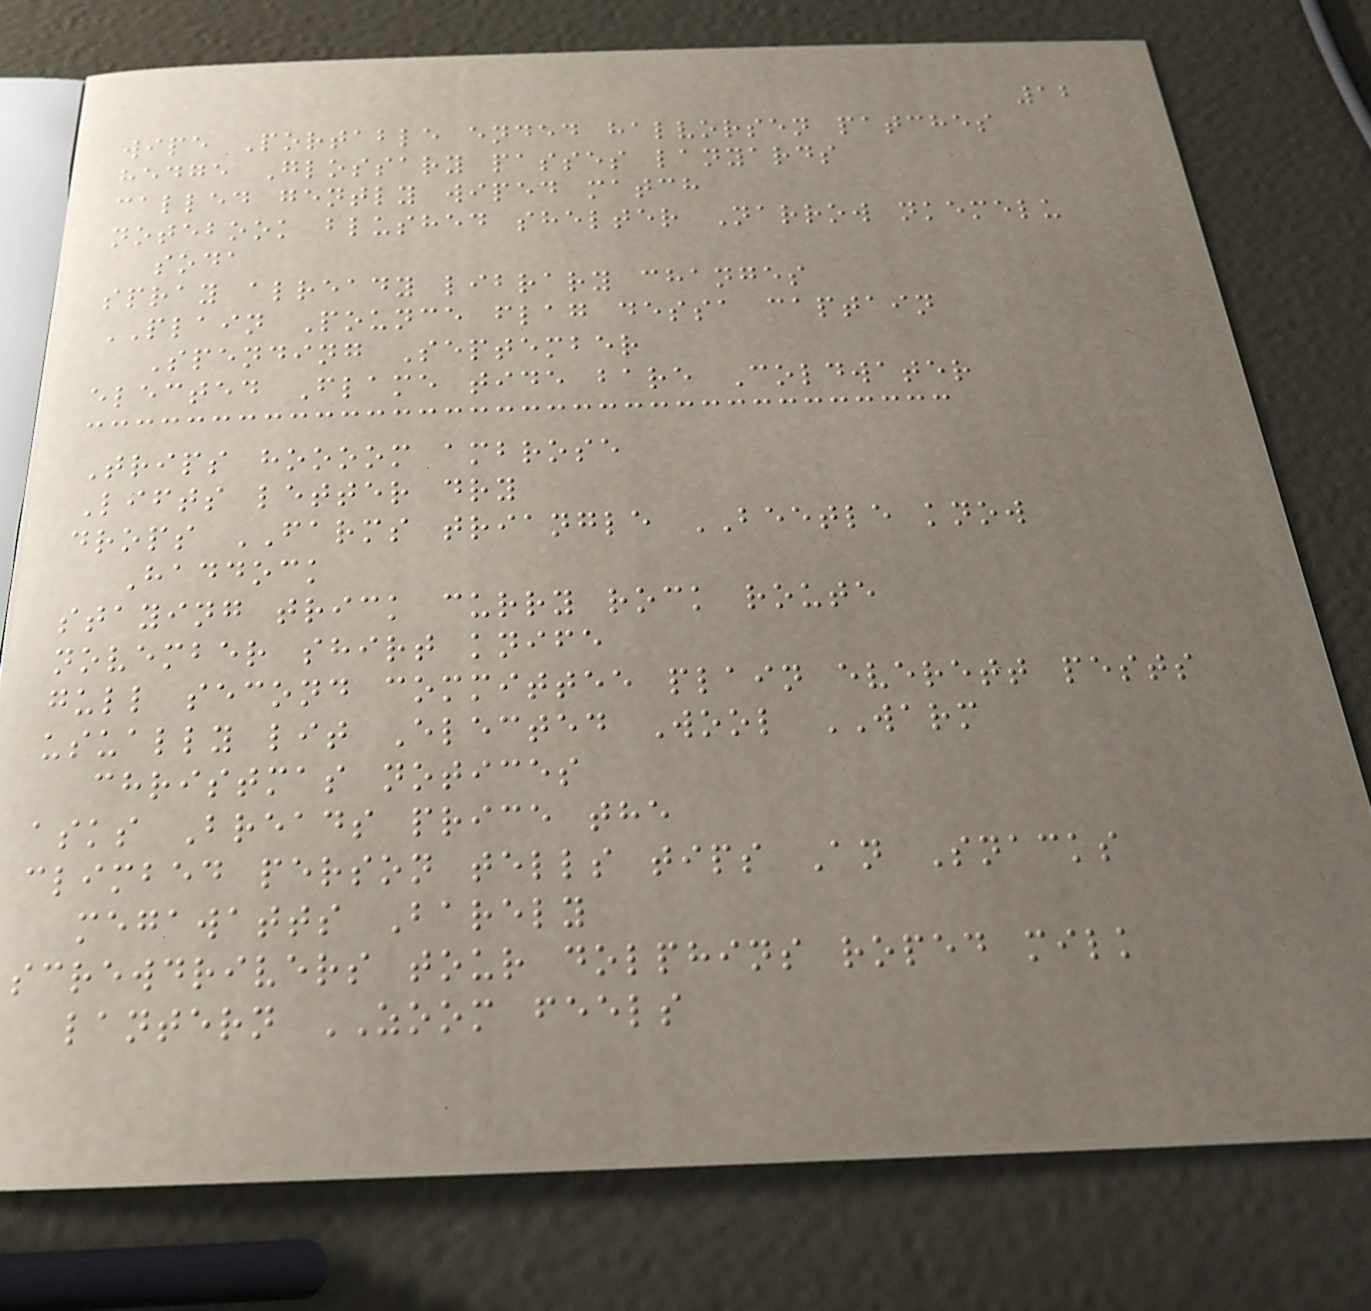12
wipe Portable ended halvorsen patches
hedge Glossary passes lanyards
called gently wiped match
notebook blushed shelter Narrow nkemelu
soda
spray already library changes
PLAIN Pounce flag dessa captain
Spending September
elected Flame tide bare Coldwater
Trips hoooom ambrose
Lifts letter dry
drops FARMS triangle BEETLE know
Haddock
staying trick curry rock route
november shirt knife
gull second committee plain everett pests
usually lit Elected Wool WARM
christmas notices
asks Breads price the
climbed person tells tips An Snacks
megawatts Barely
screwdrivers tour dolphins roped milk
lantern ZOOM feels
